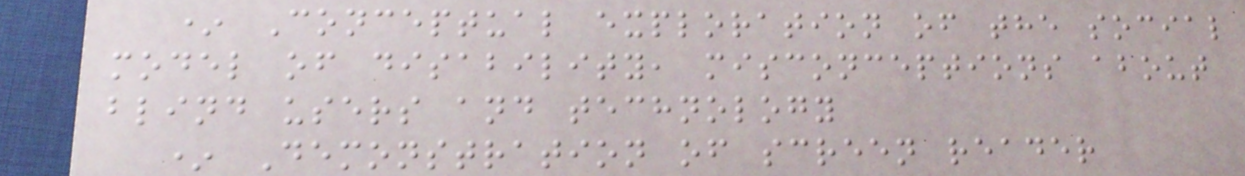* Conceptual exploration of the social
model of disability, misconceptions about
blind users and technology
* Demonstration of screen reader
